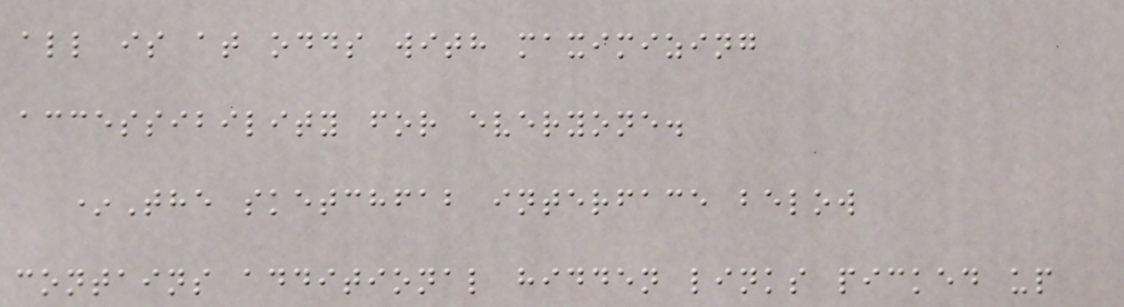all is at odds with maximizing
accessibility for everyone.
*The sketchfab interface below
contains additional hidden links picked up
